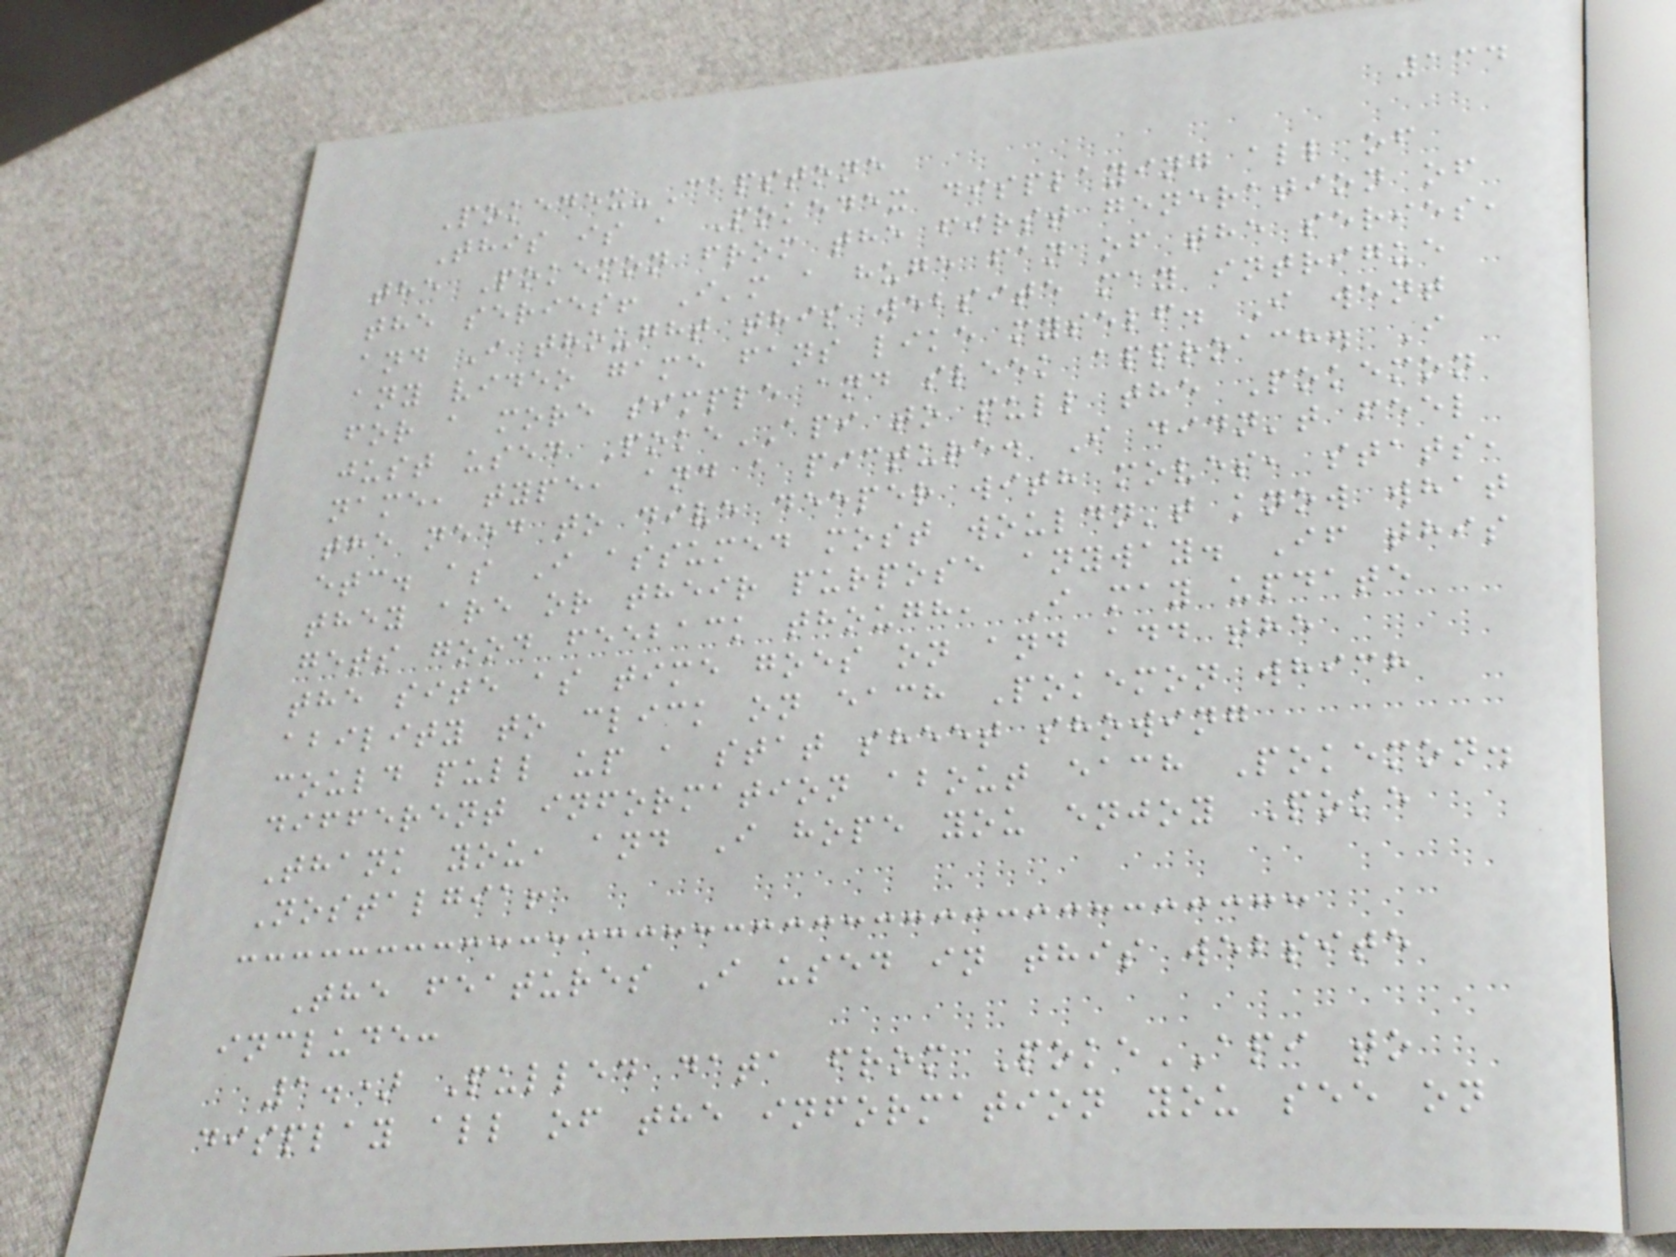134
Pokedex-Capstone
This is a Pokedex displaying all of
the Pokemon from the first generation of
the series! I'm a huge fan of the series,
and I thought this website may intrigue
any video game fans like myself. I went
for a more simple and sleek approach. I
just used PokeAPI to pull the Pokemon
name, type, and a picture. I didn't feel
the need to dive deeper with moves, stats,
etc. as I assumed most wouldn't know what
they are or their purpose anyway. If this
gets good feeback though, I may update
the site as time goes on and add the
ability to click on each Pokemon which
could pull up a stat sheet showing
different information about each Pokemon.
Thank you, and I hope you enjoy Poke
Nostalgia!
The features I used in this website
include:
1.) Pulled data from PokeAPI to
display all of the information you see on
